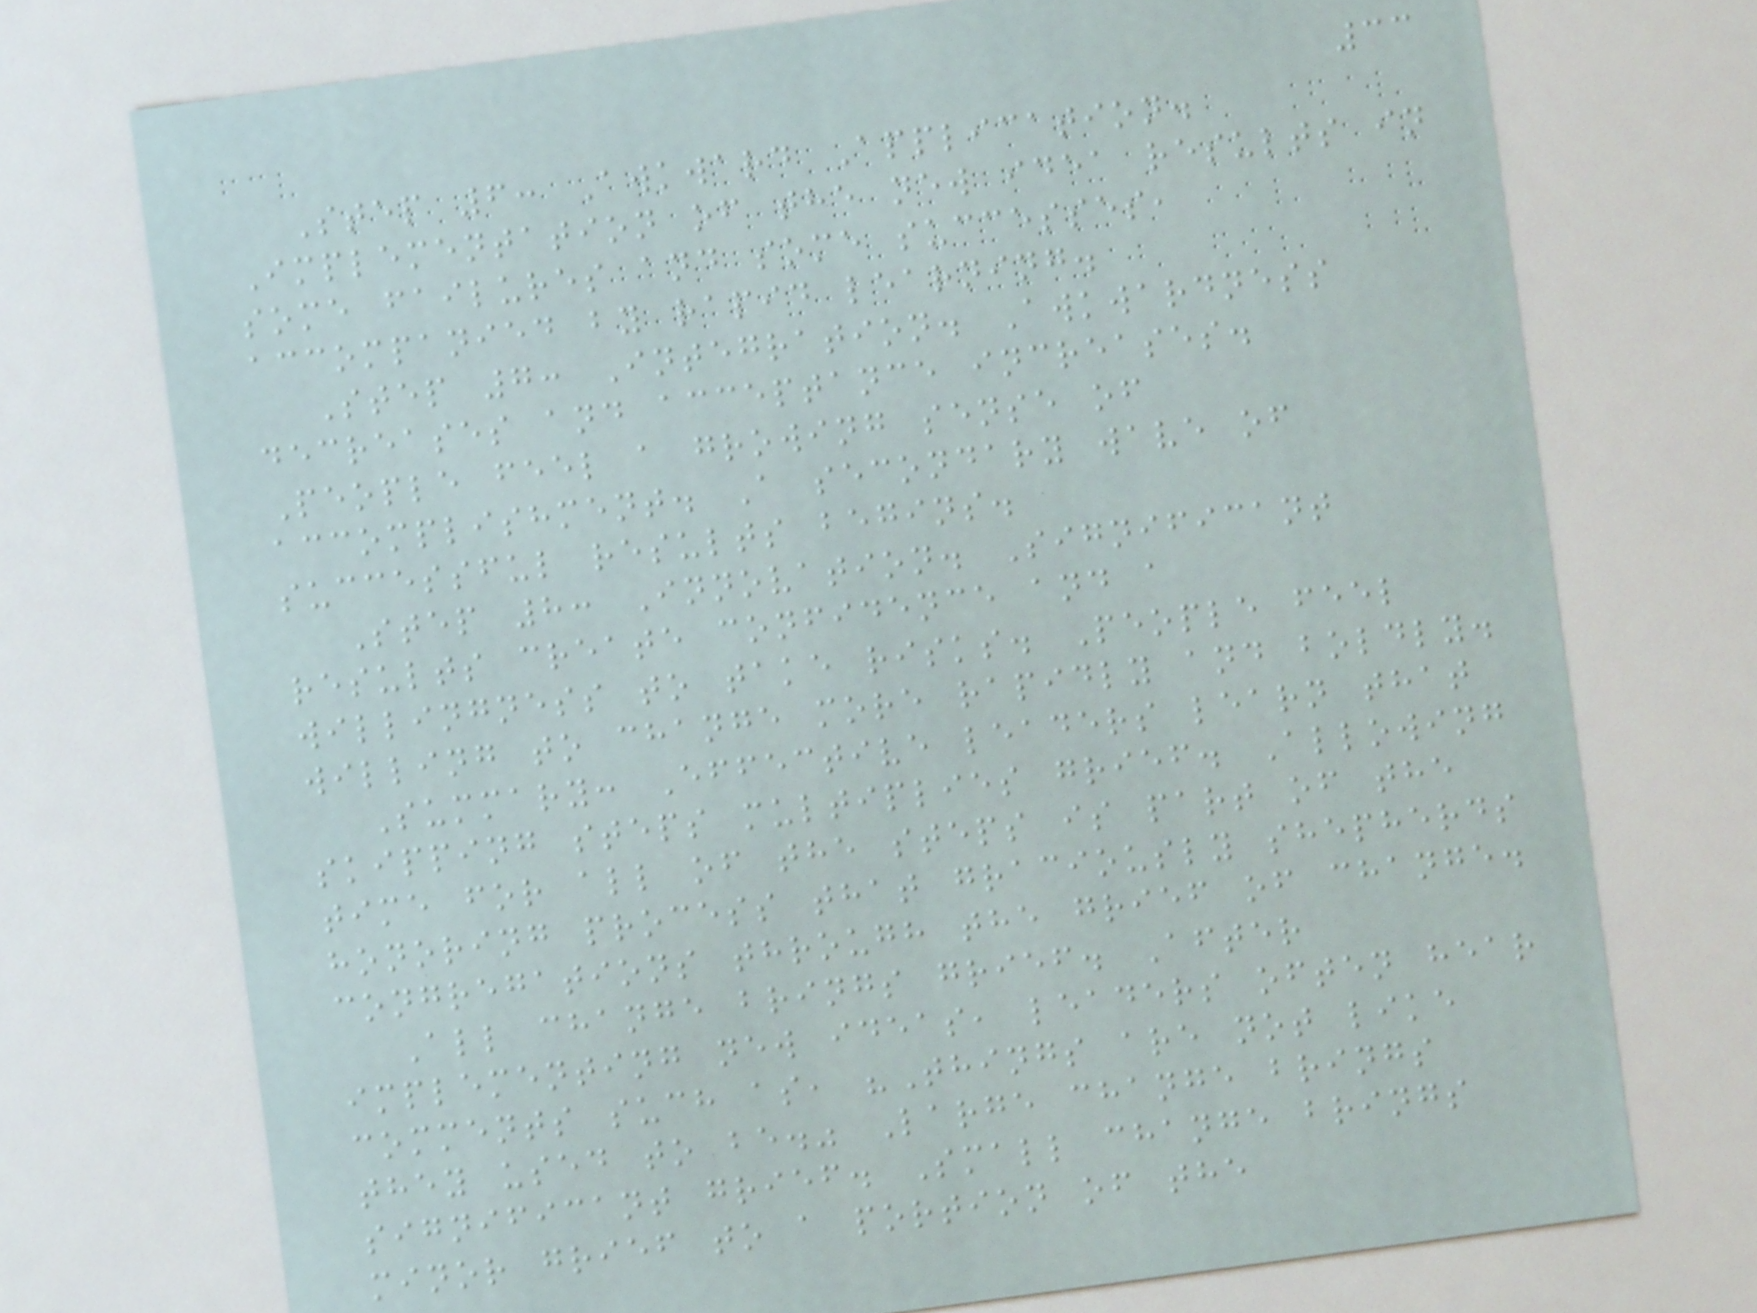33
Step 6: Awkward Application.
Implementation of the new idea results in
some failures and some successes,
accompanied by rapid learning.
Step 7: Integration. Awkwardness
decreases and acceptance increases.
People feel a growing sense of
accomplishment. A secondary wave of
successful results begins.
Step 8: Innovation. Significant
results create confidence and a
willingness to take risks. People feel
willing to change more rapidly and boldly.
Summary: Effective leaders learn that
skipping steps multiplies grief. Allowing
time for all of the steps is part of the
honoring process that graciously shepherds
congregations through the grief of change.
All change brings grief. After
implementing new ideas, leaders often hear
comments such as, "Things are not like
they used to be." Large change brings
significant grief. Small change brings
minor grief to a portion of the
